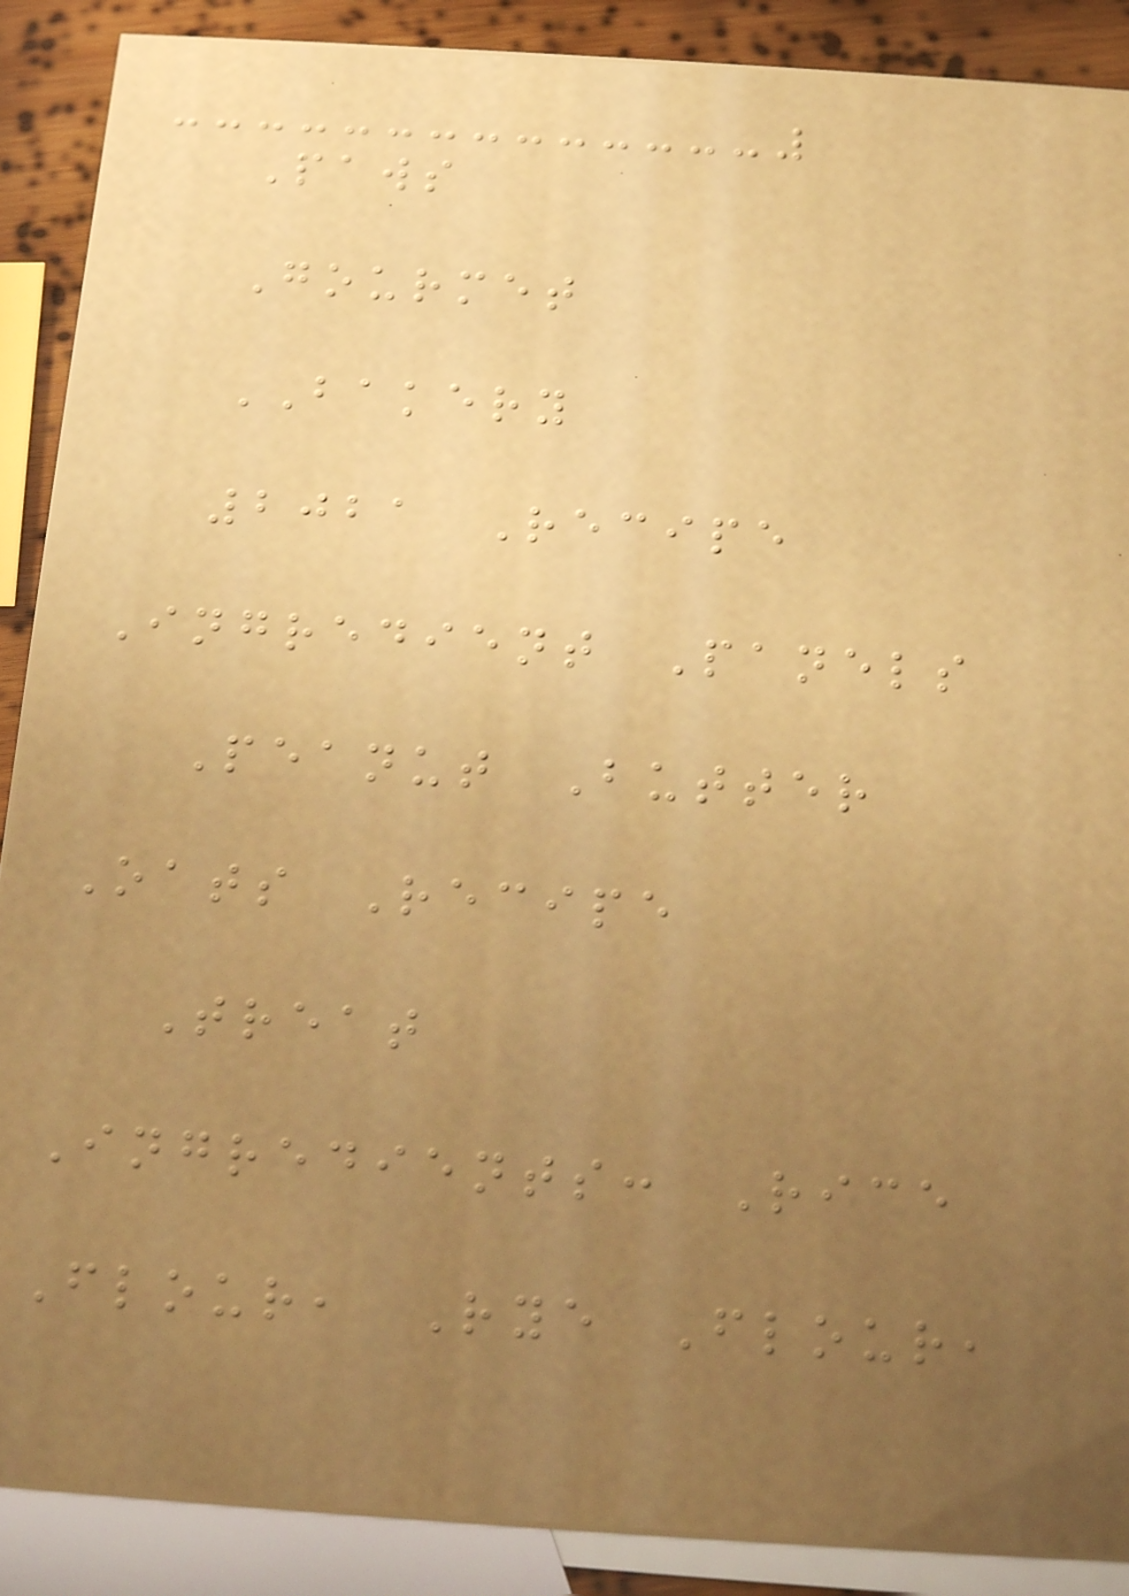Paws
Gourmet
BAKERY
2021 Recipe
Ingredient Panels
Peanut Butter
Oats Recipe
Treat
Ingredients: Rice
Flour, Rye Flour,
